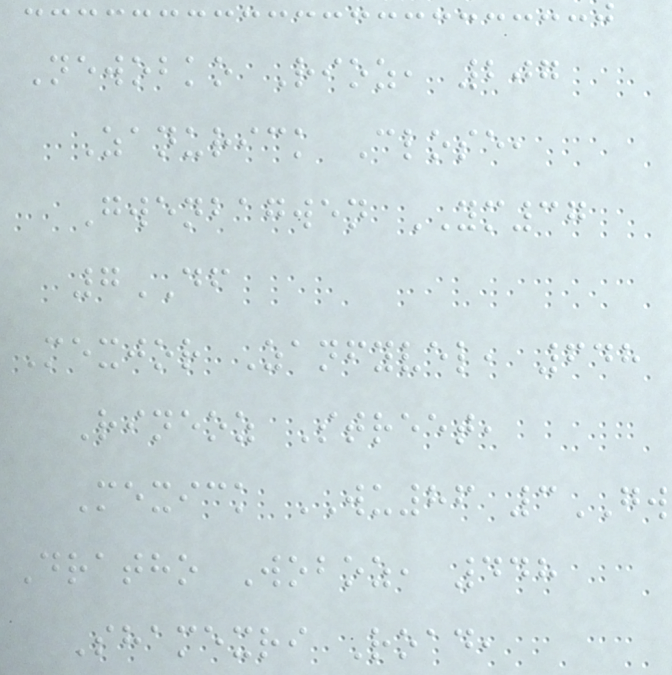Newobko Rioz, 207
Zanurick Close,
Gwenbagwen YM37
7DF
Mexjor Zanfyvel, 648
Rineoz Street,
Mexick WU86 3GW
Dratho Woboz, 448
Shamexri Road,
